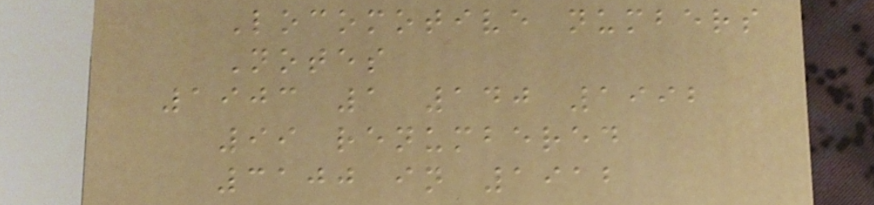Locomotive numbers
Notes
1903 1 140 1992
99 renumbered
3100 in 1912
